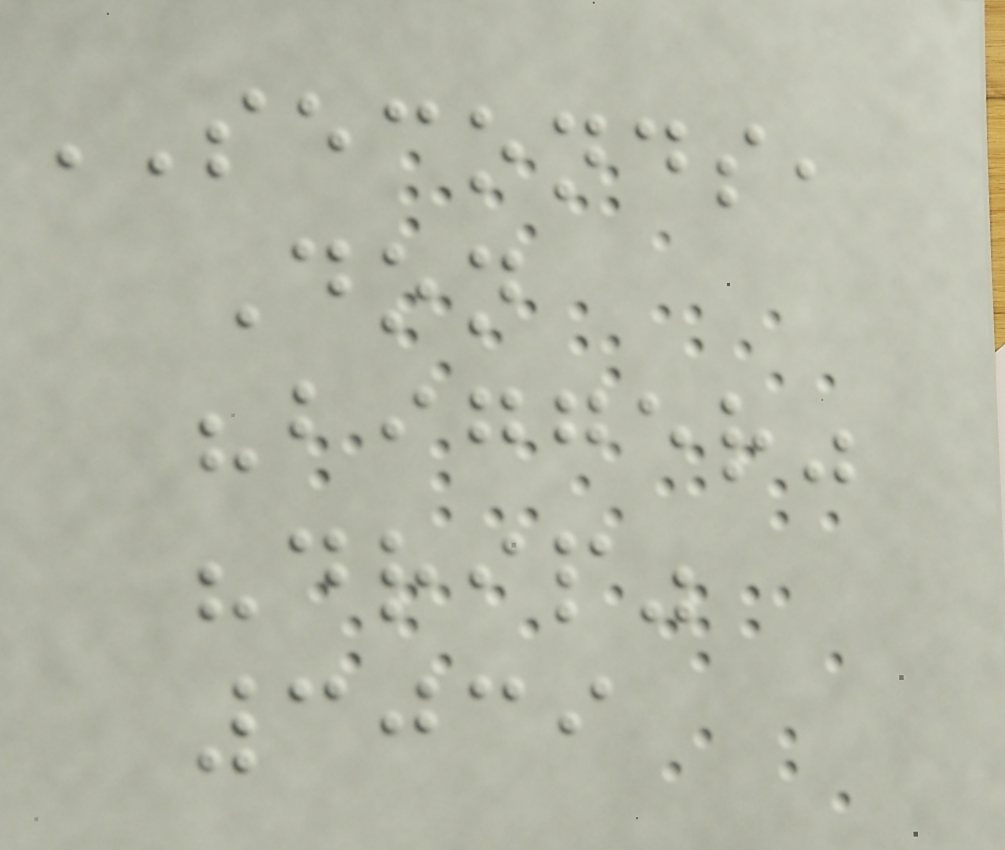SECONDS,
Don
"bigger"
"drip"
3039
